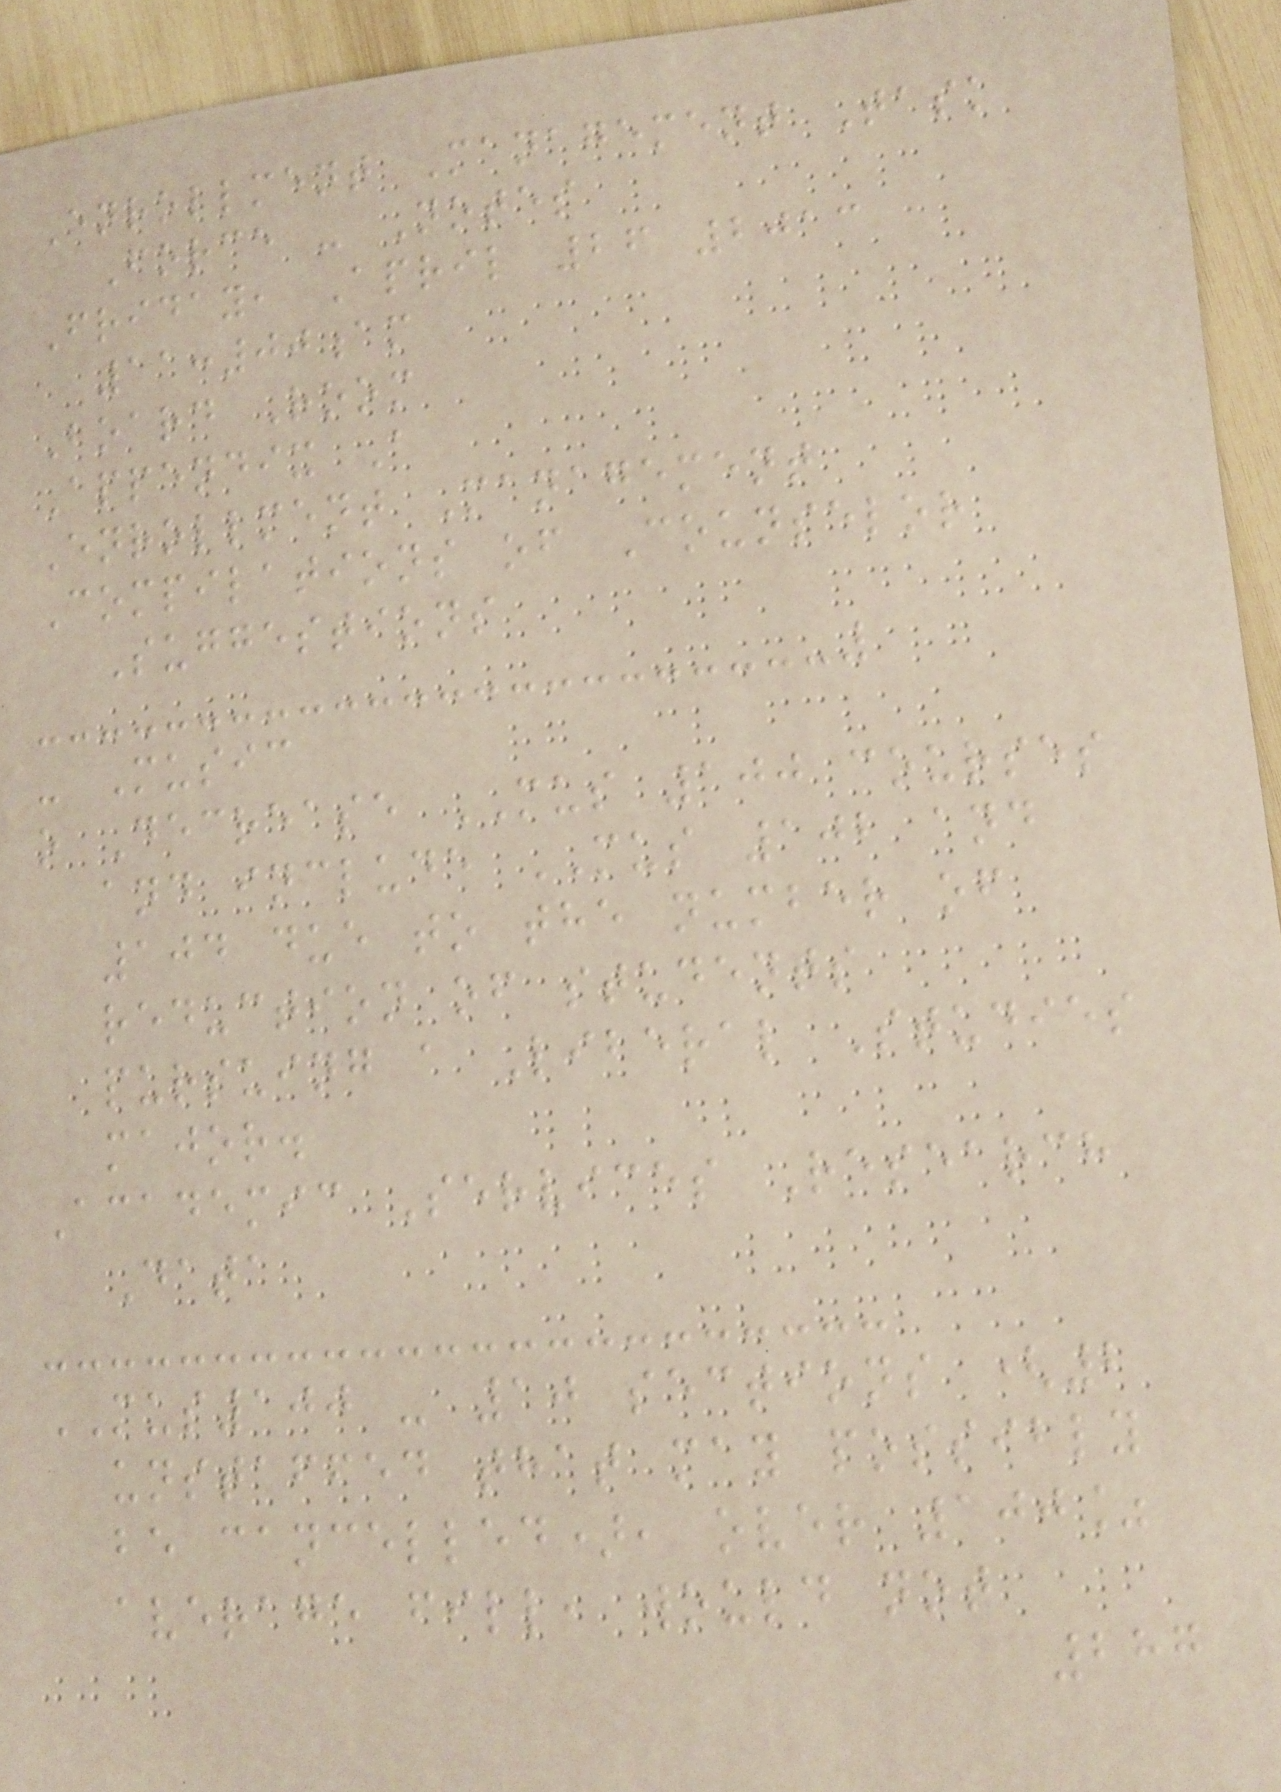Enrollment Management Task
Force - Notes
Friday, April 26 2013
11:00am
Board Room
Appendix A
Enrollment Management
Compilations of Counselor
Suggestions
- Music
o Decrease MUS 100 courses
and include MUS 102 and
104 due to the number of
reduction of students
pursuing a Liberal Studies
major.
Academic Services Research
Data
MUS100 - 10 sections (2
unstaffed that may possibly
be cancelled), over 100%
average fill, would not
287
